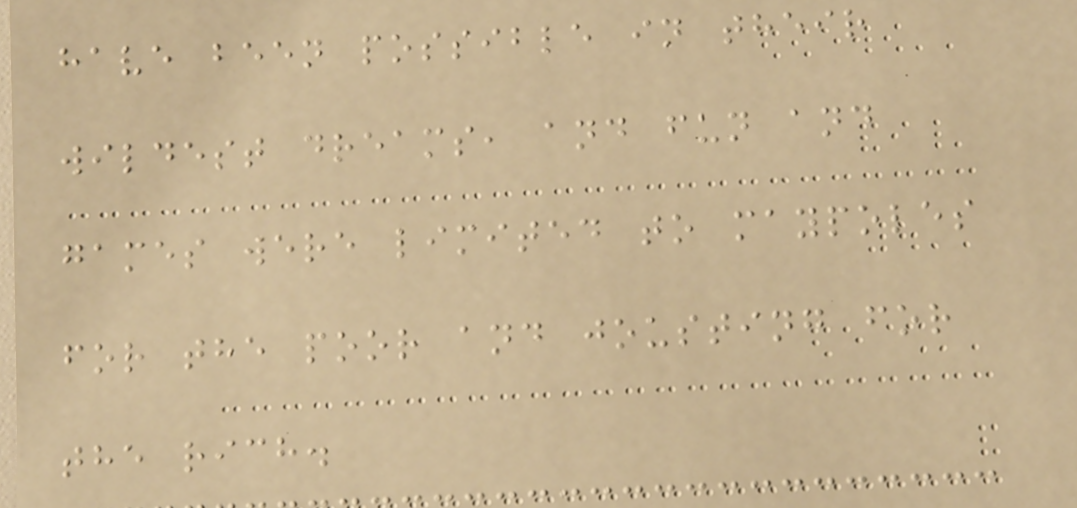have been possible in their
wildest dreams, and fun and
games were limited to maypoles
for the poor and jousting for
the rich.
